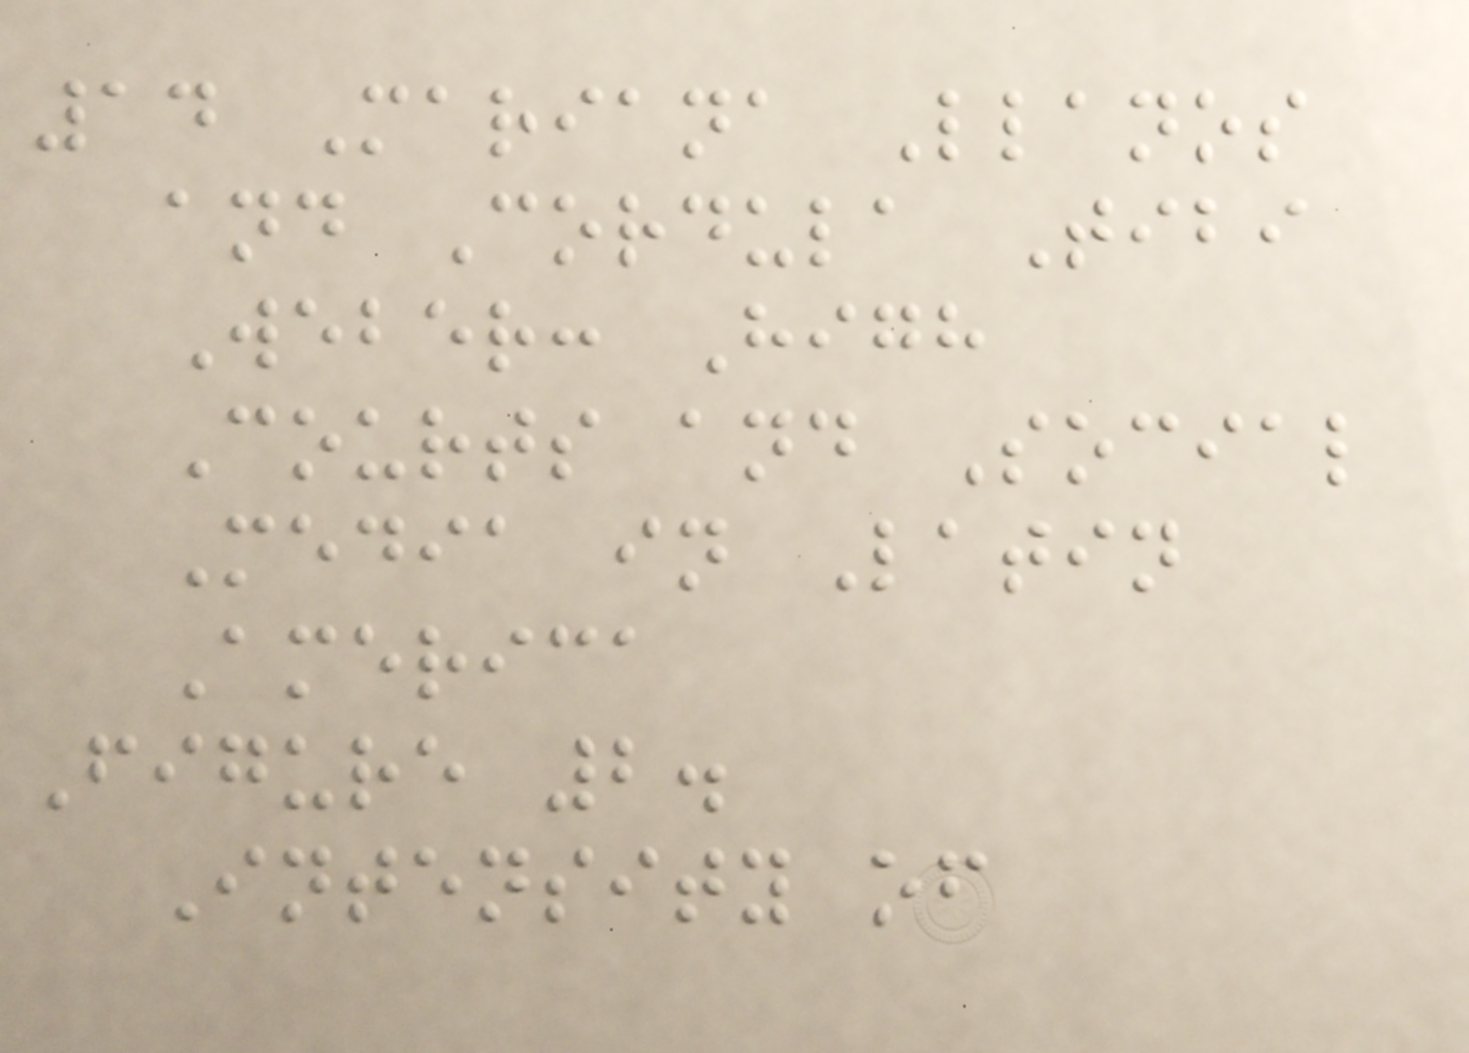14 Mariana Llanos
and Cordula Tibi
Weber: High
Courts and Social
Media in Latin
America
Figure 2.
Intensity of
